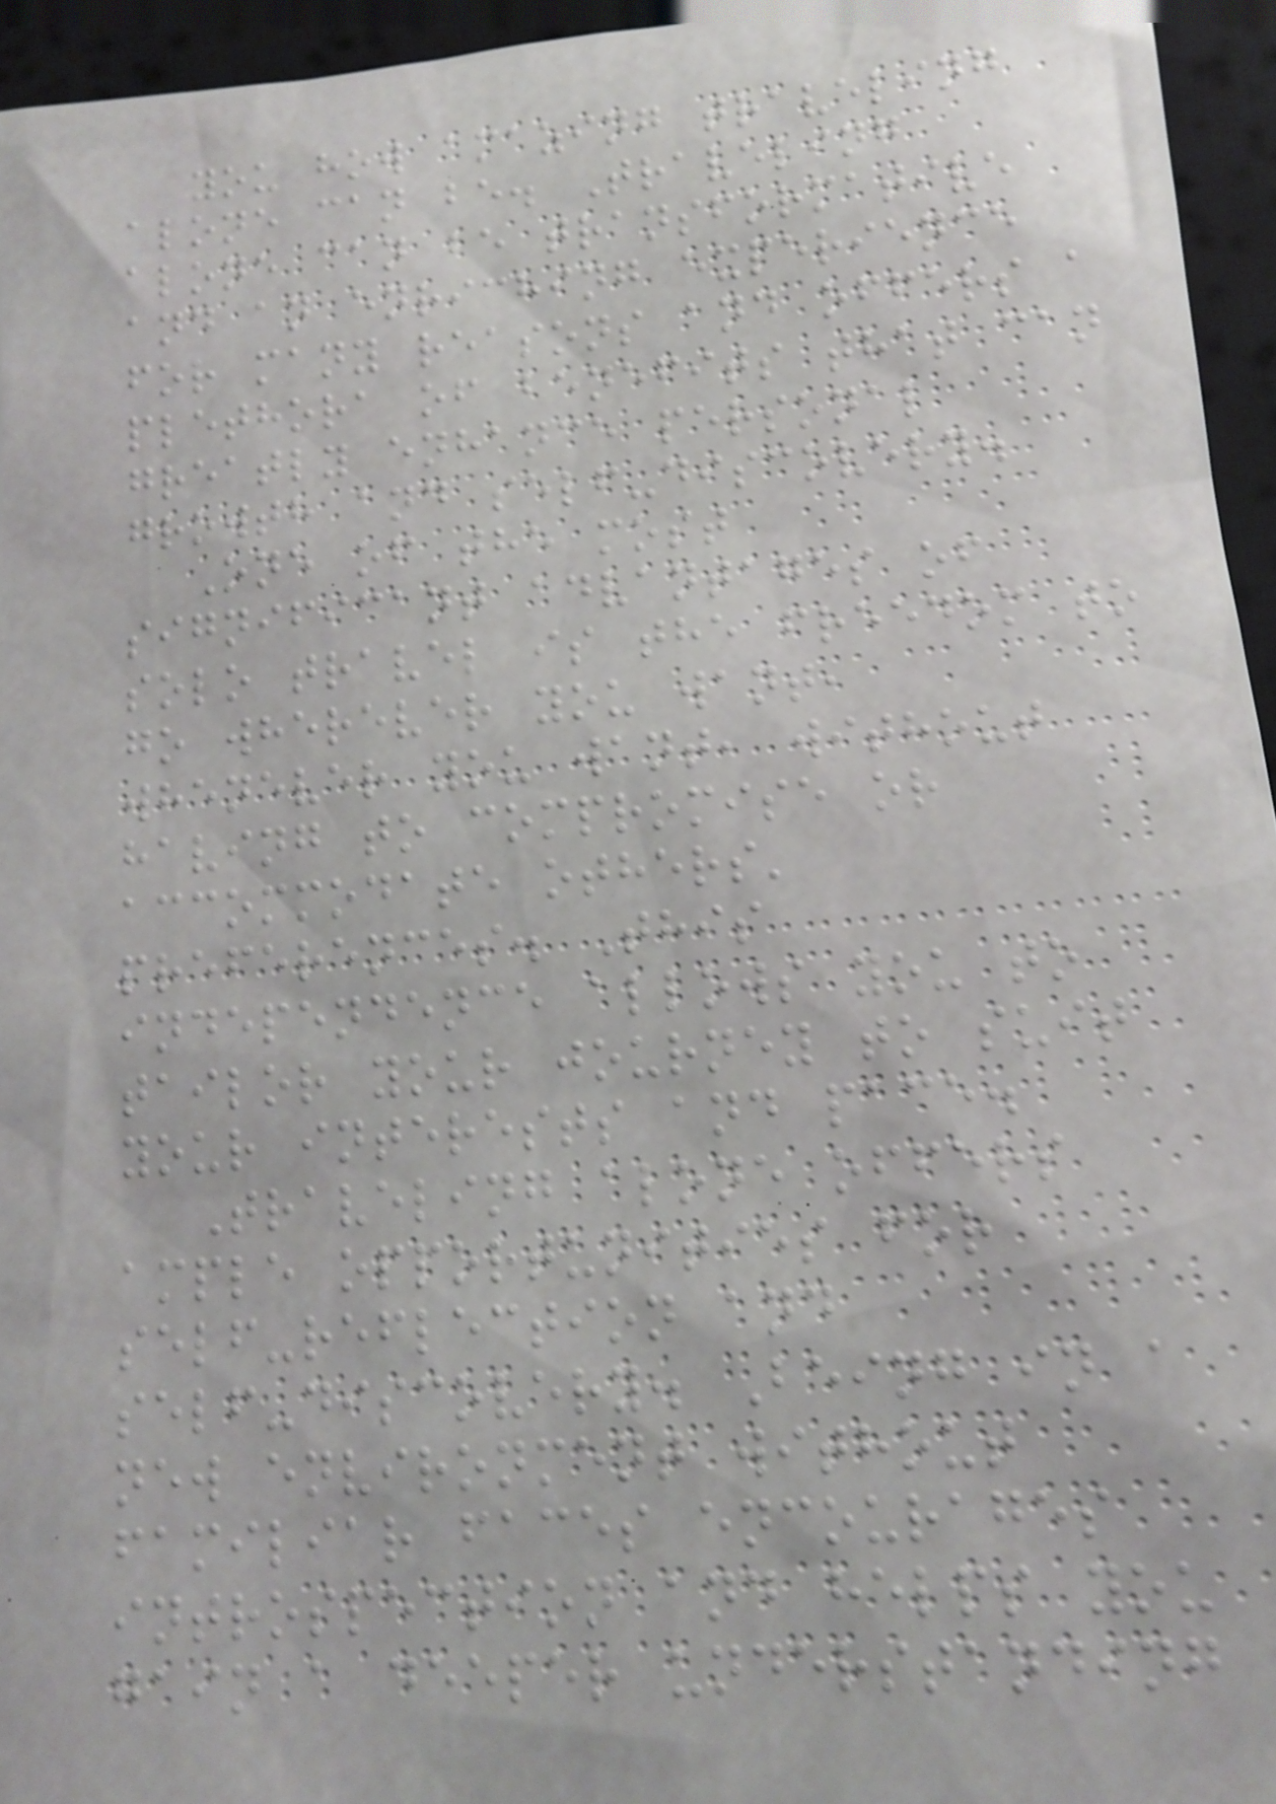you how amazing traveling
alone can be. Traveling
alone can be transformative
and an enriching experience
for many reasons and offers a
plethora of benefits that can
greatly enhance personal
growth and self-discovery.
One of the most
significant advantages of
solo travel is the freedom to
go wherever you want,
whenever you want, without
having to compromise or
accommodate others'
preferences. This
independence allows you to
tailor your journey to suit
your interests and pace.
Traveling alone offers
ample opportunities for
self-reflection and
self-discovery. Being in a
new environment without
familiar faces encourages
introspection and helps you
gain a deeper understanding
